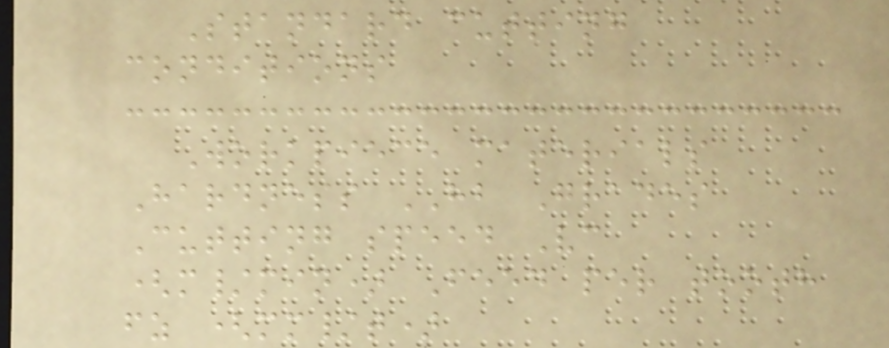Standard cutting
conditions
Workpiece materials
Hardness HB Grades
Cutting speed Vc
(m/min) Feed per tooth
fz (mm/t)
